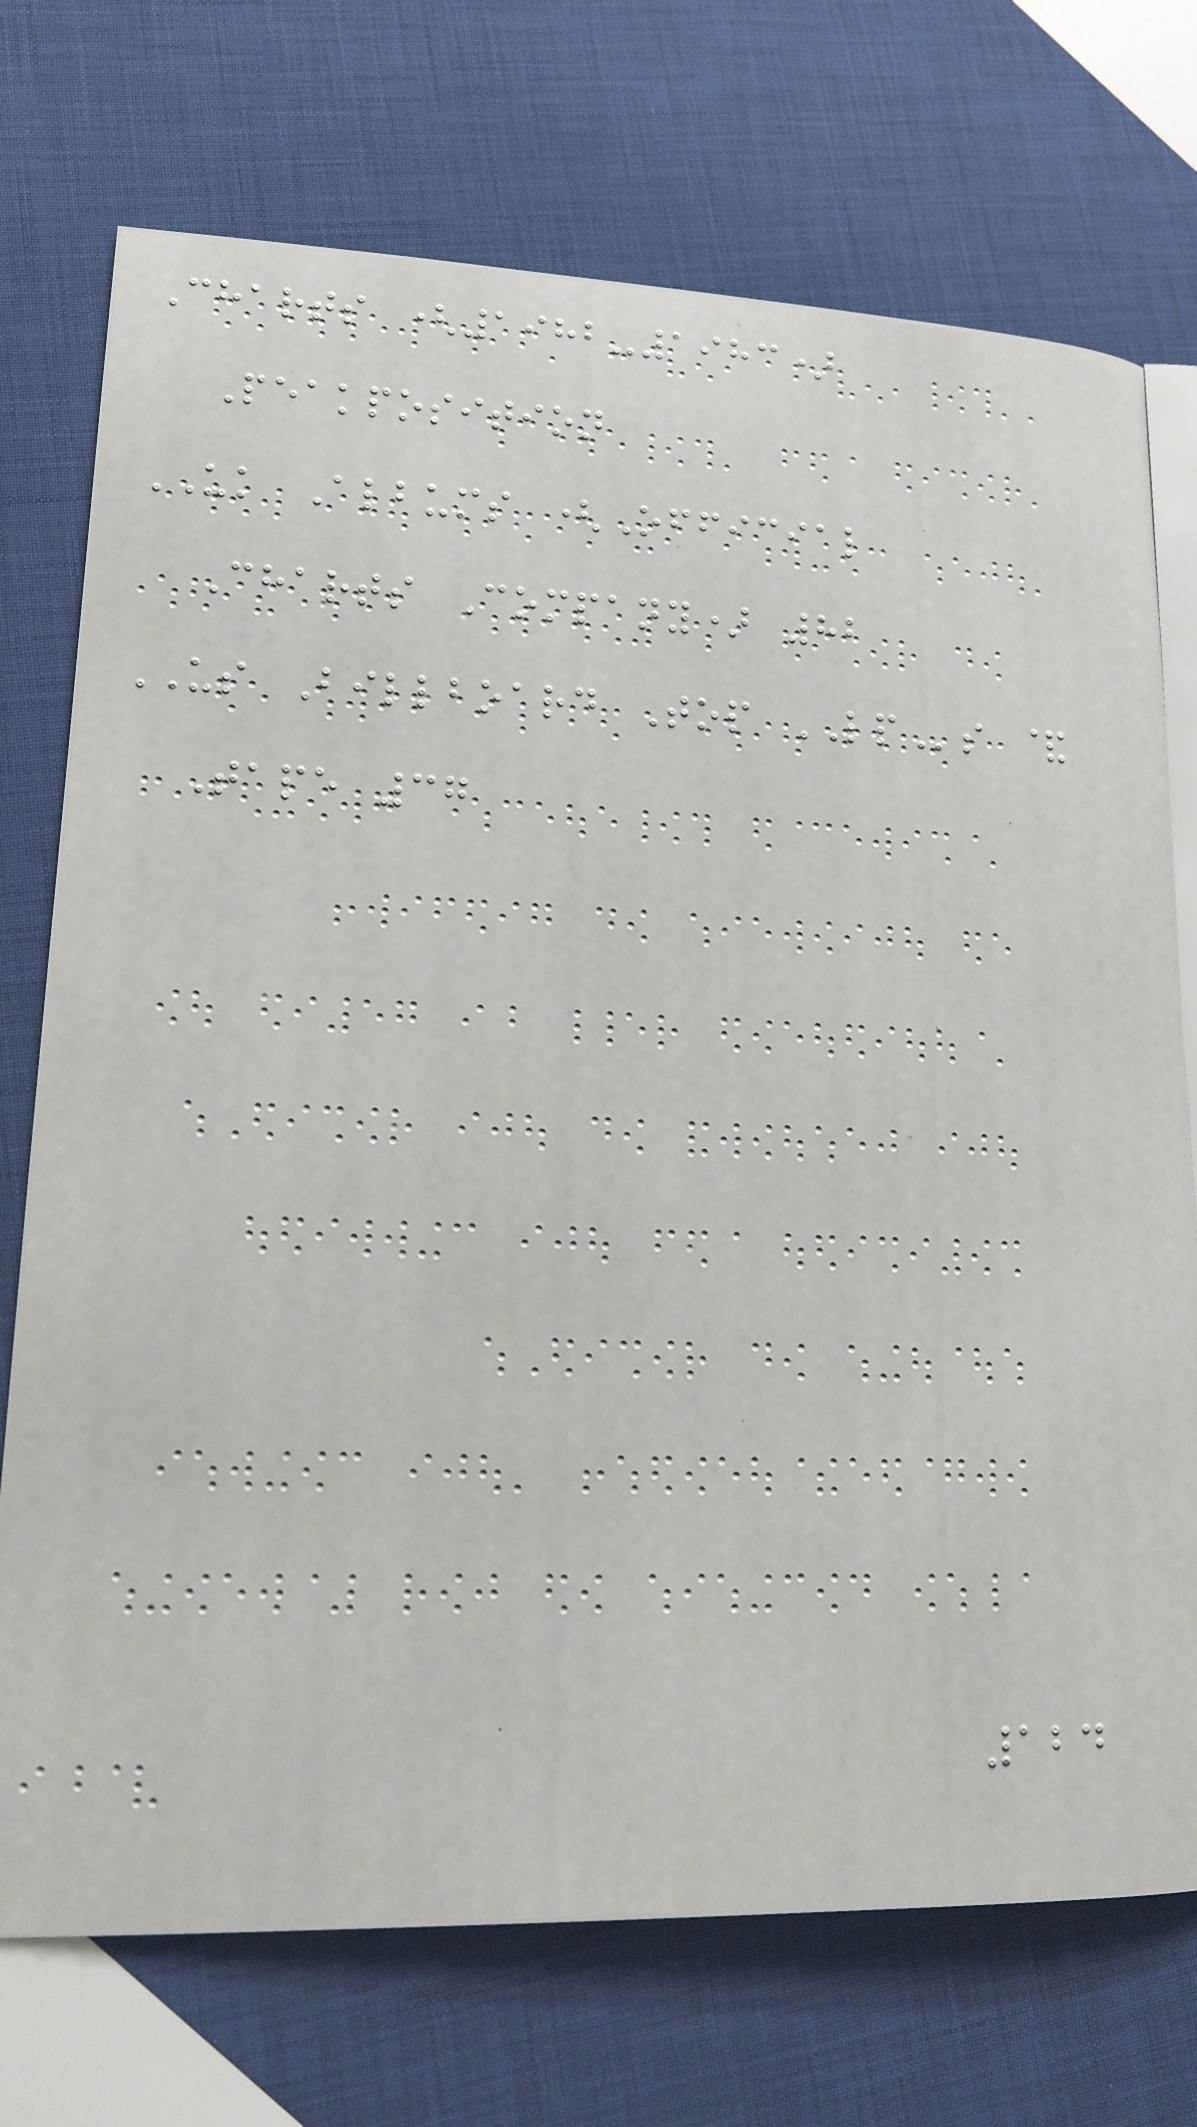Charts (1982-1983)
Peakposition
UK Albums (Official
Charts Company) 82
US Billboard Top LPs &
Tape 37
124
